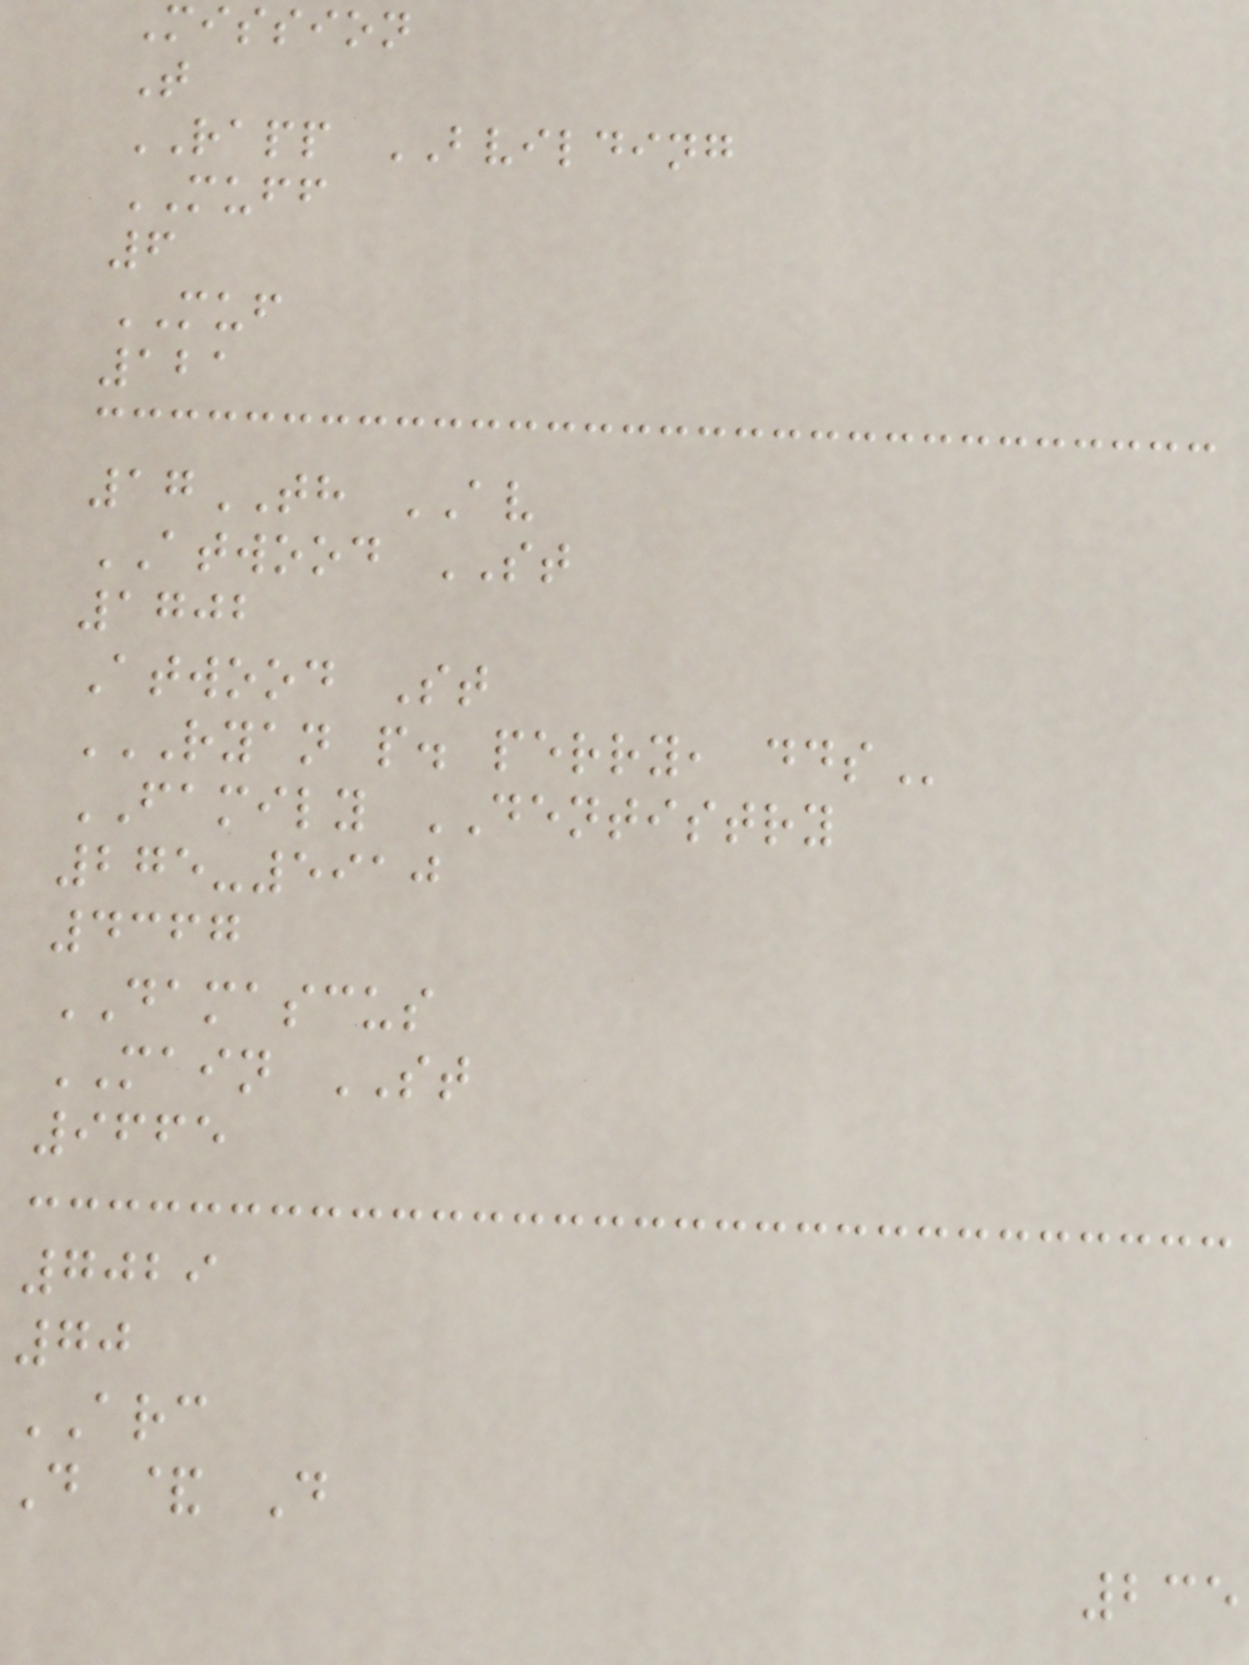Mission
T
RAPP BVILDING
MUFF
6
MUF
121
17TH AV
ATWOOD ST
1702
Atwood St
RYAN P. PERRY, DDS
FAMILY DENTISTRY
275-5910
4367
DAMASCUS
MAIN ST
9665
7029
70
ARC
D & D
235
